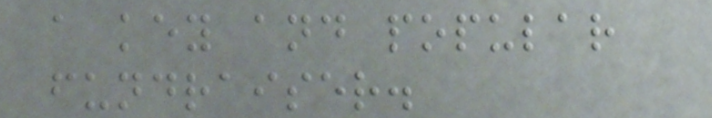a key and popular
fundraiser.
